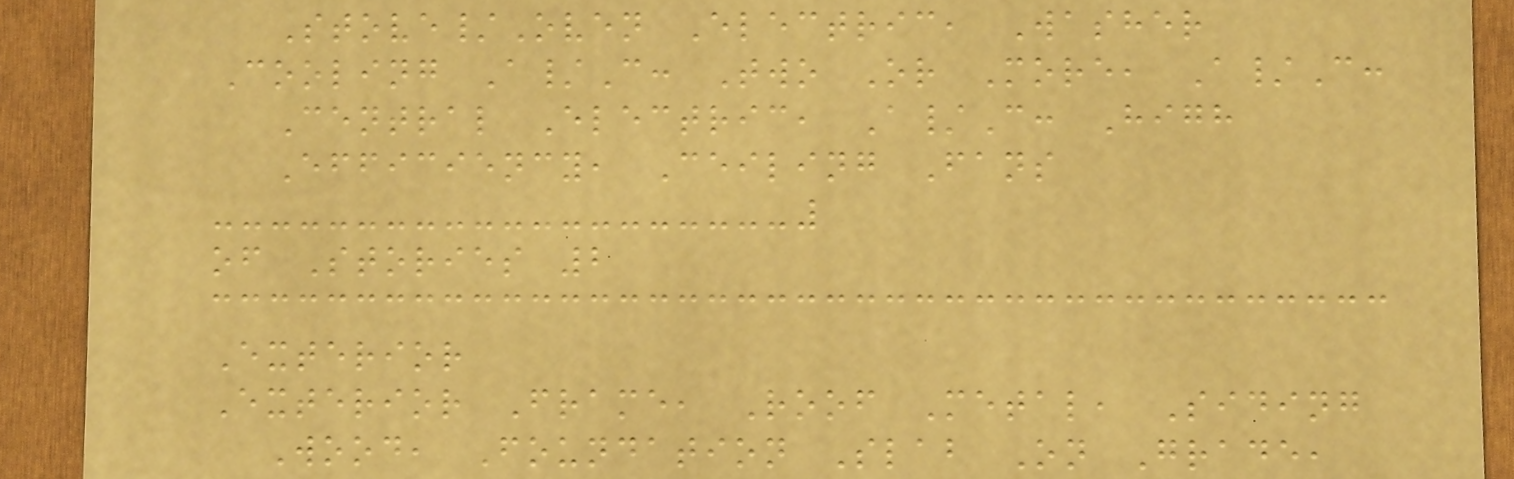Stove/Oven Electric, Washer
Cooling A/C: Two Or More, A/C:
Central Electric, A/C: High
Efficiency, Ceiling Fans
of Stories 2
Exterior
Exterior Frame, Roof Metal, Siding
Wood, Foundation Slab On Grade,
